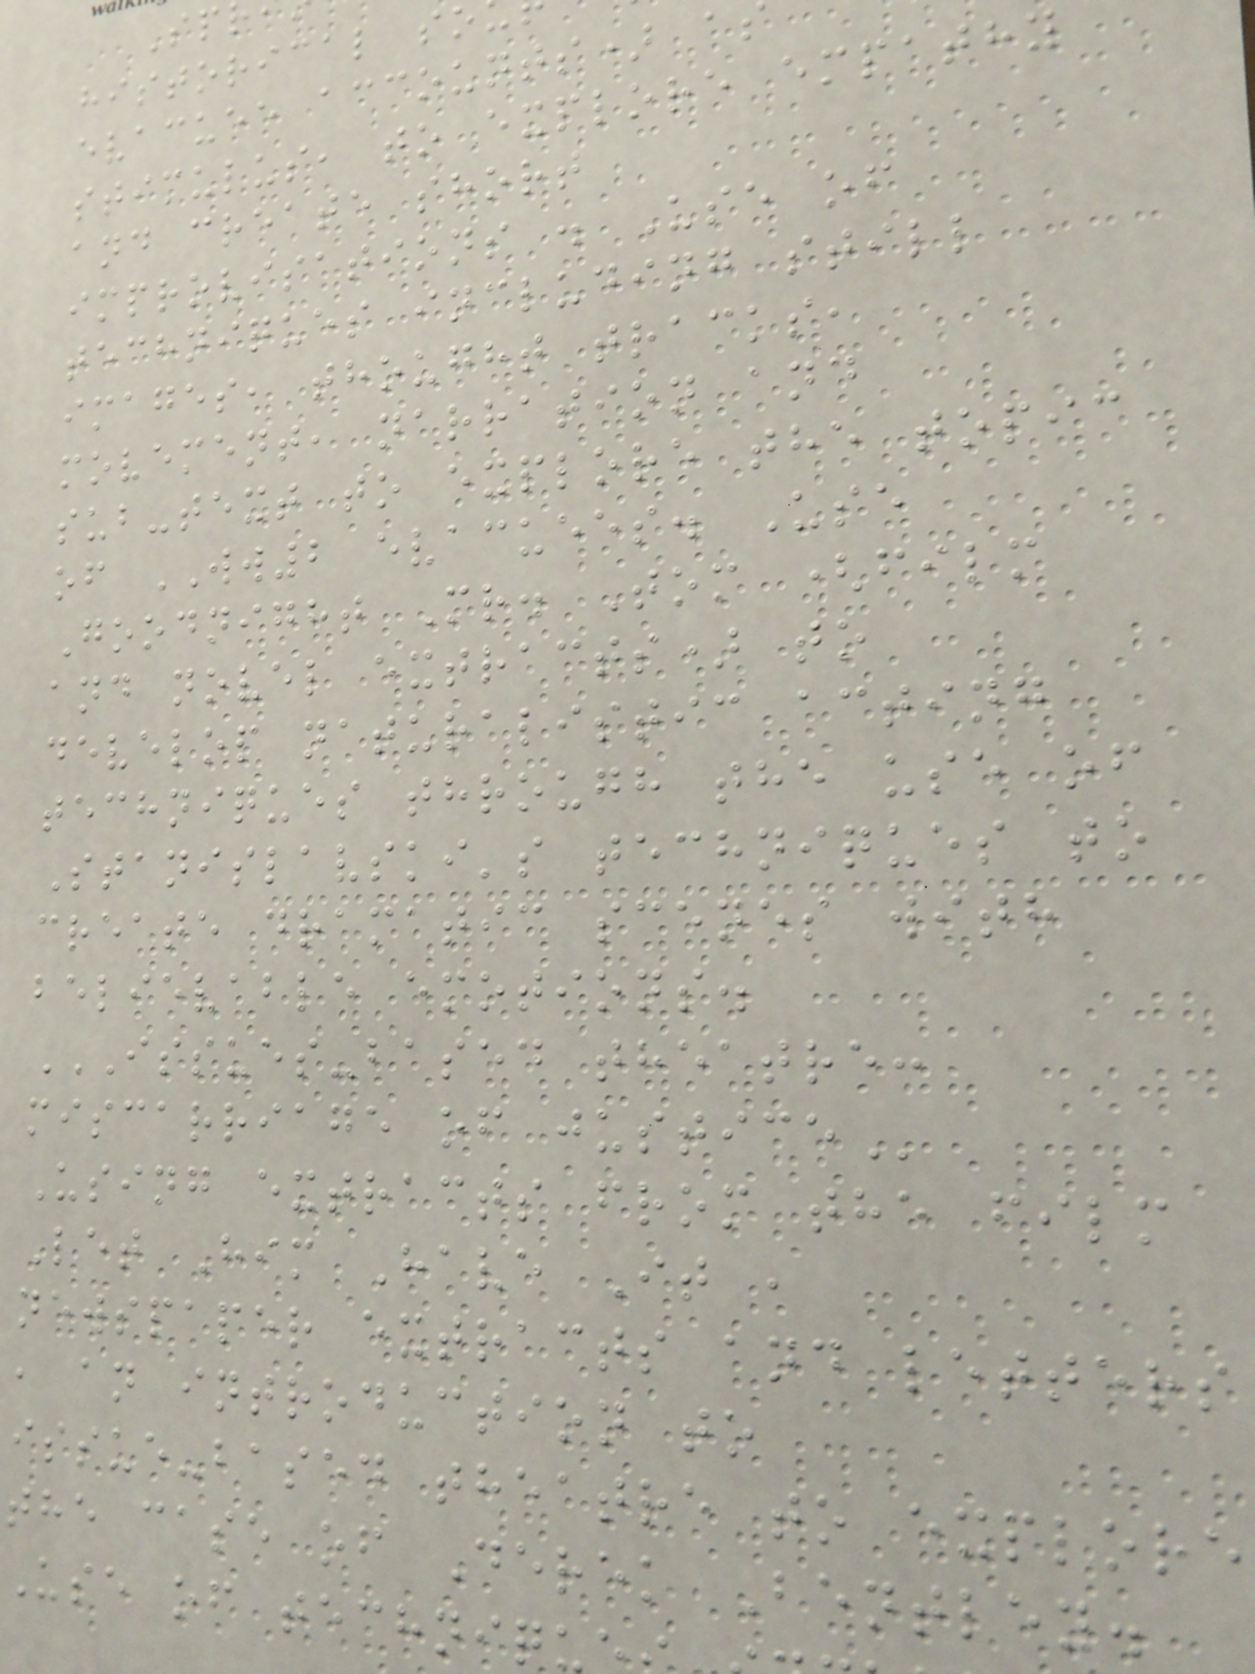historical so
evacuee accounts) a
stimulus, to explore empathy
and create short
improvisations . Use of
techniques including still
images, thought tracks,
movement, narration and
sub-text to explore the topic
of WW2 evacuees. Use
Goodnight Mr. Tom (film
and novel extracts) to
develop naturalistic acting
techniques through the use of
Stanislavski's techniques to
create dramatic scenes with
believable emotions.
ISSUES-BASED THEATRE:
miscarriage of
Using extracts from the film
Let Him Have It ,
newspaper extracts and letters
, an introduction to
issue-based theatre to explore
the case of Derek Bentley.
Use of techniqu
